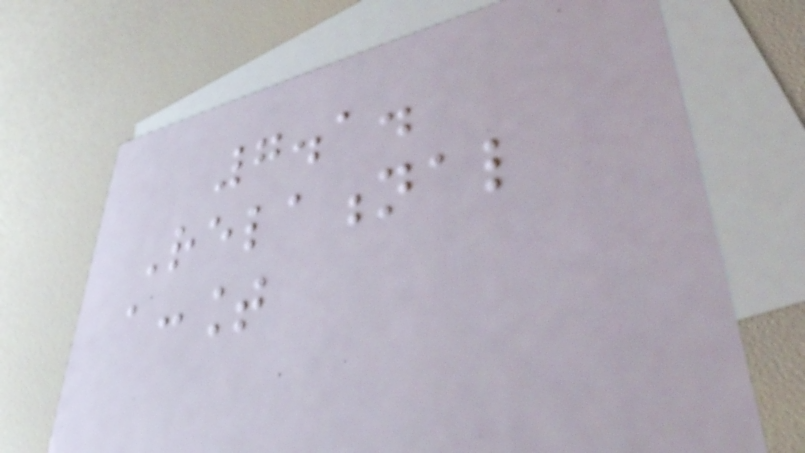7.1.
Relational
account
